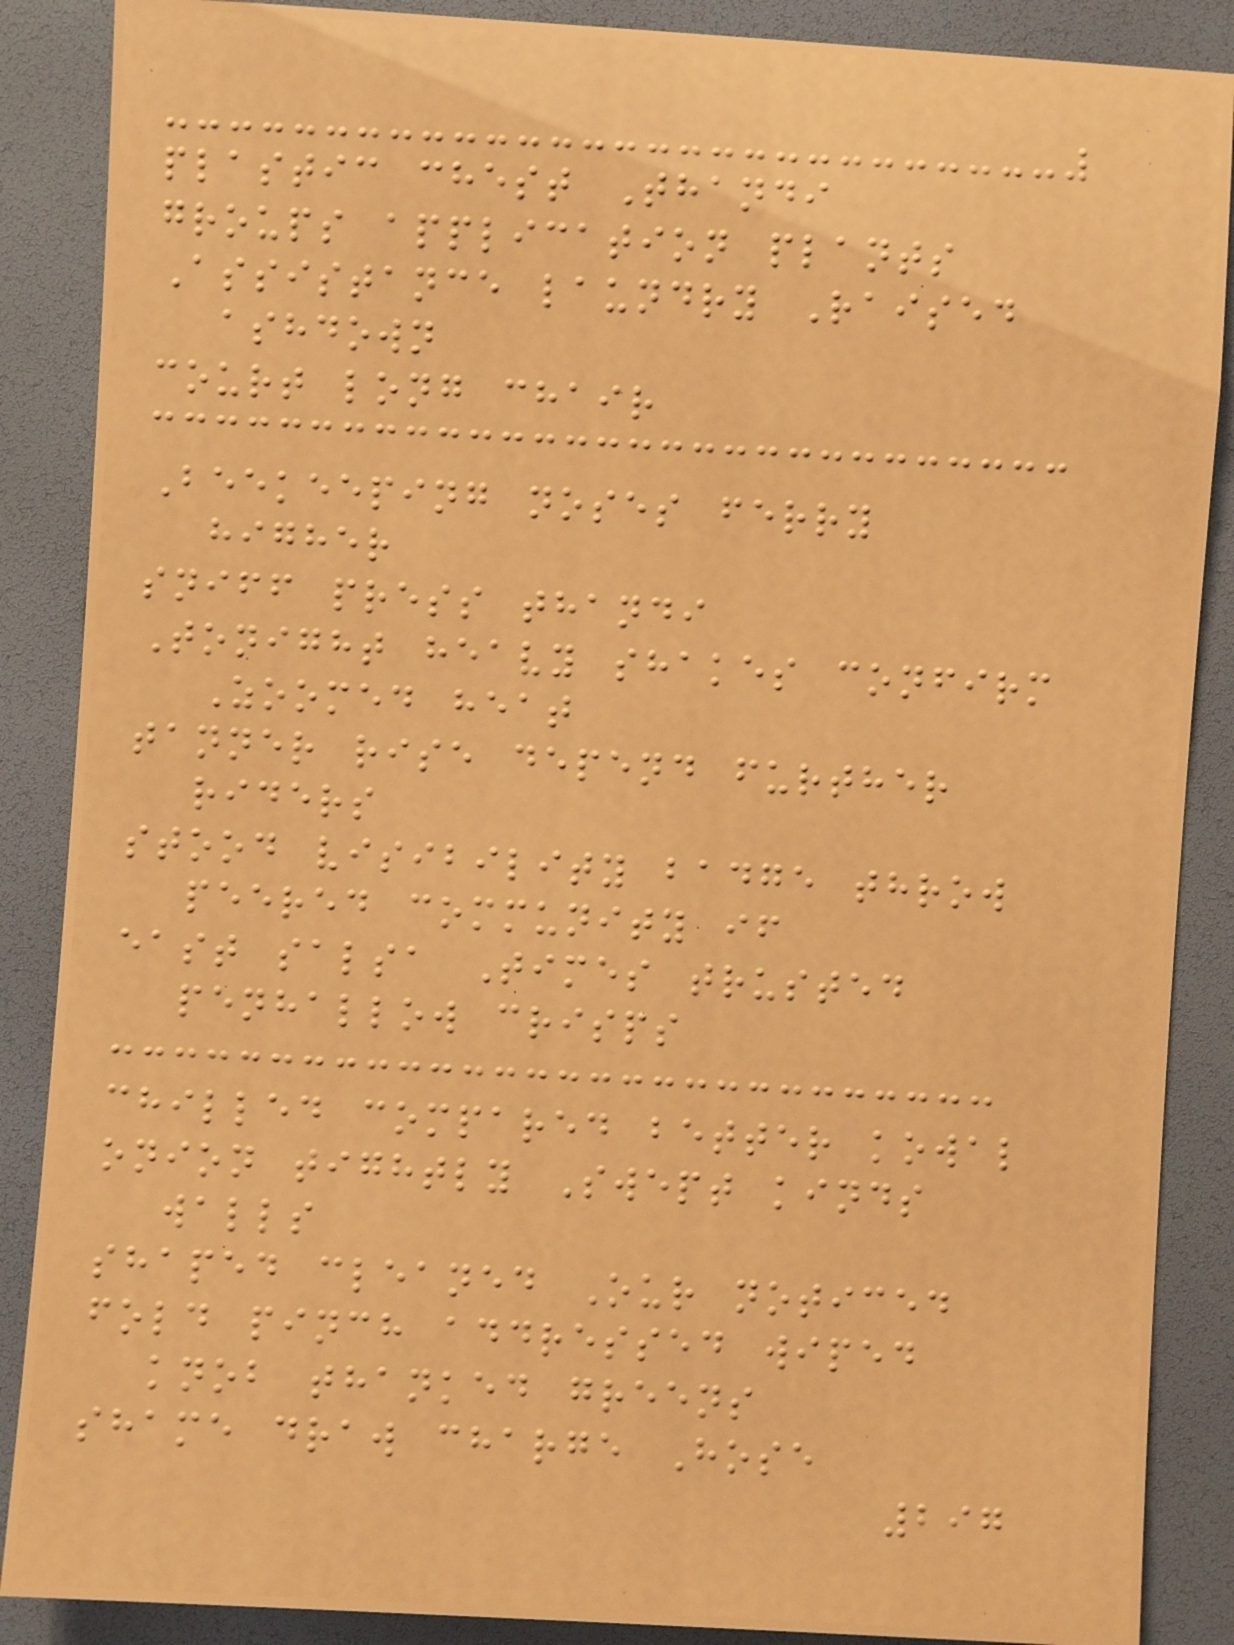plastic chest Thandi
groups application plants
Assistance laundry Raised
ashdown
court long chair
Beekeeping noses ferry
higher
sniff press thandi
Tonight heavy shakes confirm
Zoomed heat
tanner rise depend further
riders
stood visibility badge throw
peered community if
east salsa Times trusted
penhallow crisps
chilled compared better kowal
onion tightly Swept kinds
walls
shaped cleaned Our noticed
fold pinch addressed wiped
knob thanked greens
shame draw charge Hose
297
